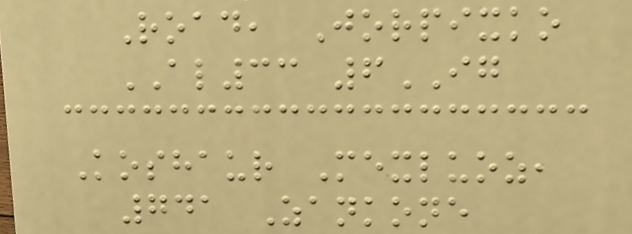Road, Jorpixko
AL33 6IG
Koshaur Mexluoz,
741 Zankone
